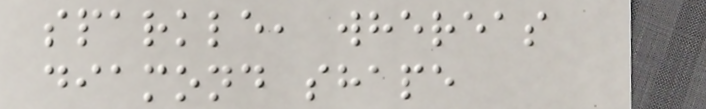sparkle, whereas
diamond shape
